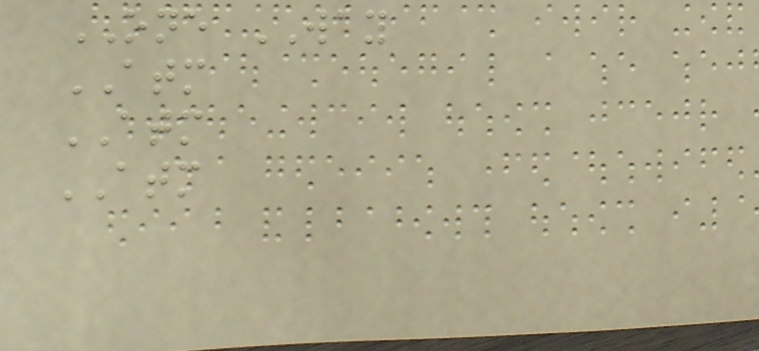ONE WAY
ATM
ATM
ATM
